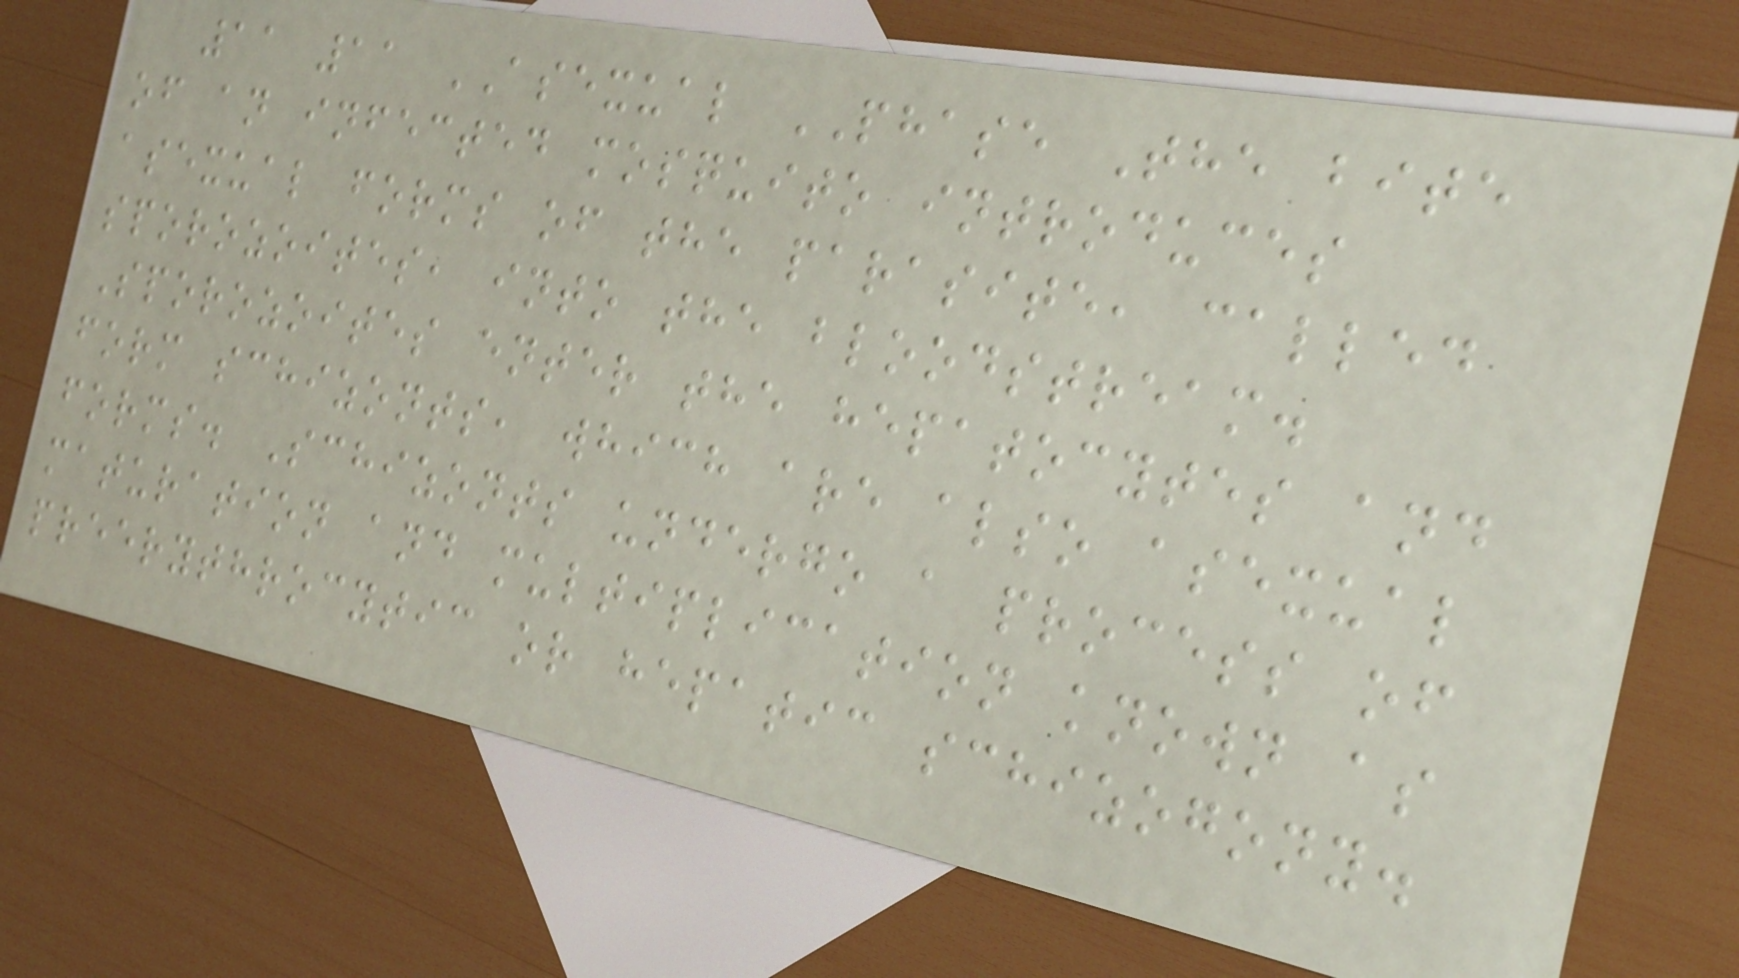11 11 ASEXUAL PHASE The bite
of an infected mosquito introduces
asexual forms of the parasite, called
sporozoites, into the bloodstream.
Sporozoites enter the hepatocytes and
form schizonts, which are also asexual
forms. Schizonts undergo a process of
maturation and multiplication known as
preerythrocytic or hepatic schizogony.
